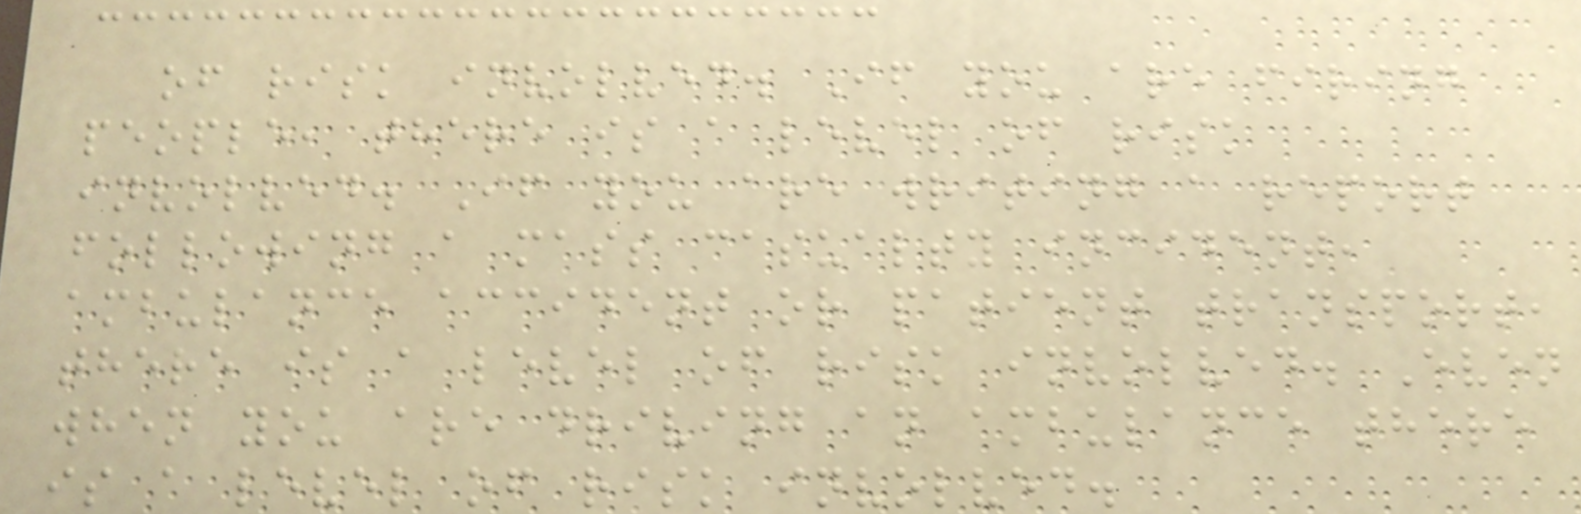of risk involved. If you are firing
people, there is a level of risk
involved. If you are writing a report
following a mass casualty incident,
ambulance accident or patient transport,
there is a level of risk involved. Even
when you are driving an ambulance there
is a level of risk involved.
